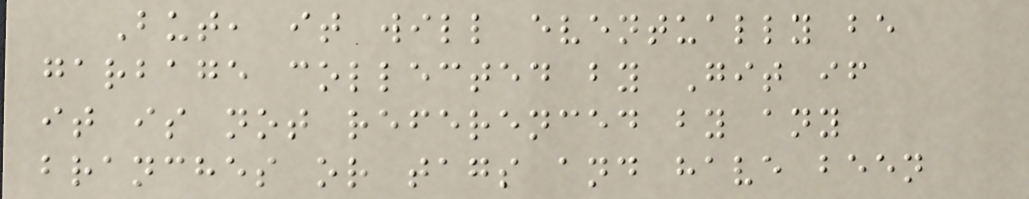But, it will eventually be
garbage collected by Git if
it is not referenced by any
branches or tags and have been
